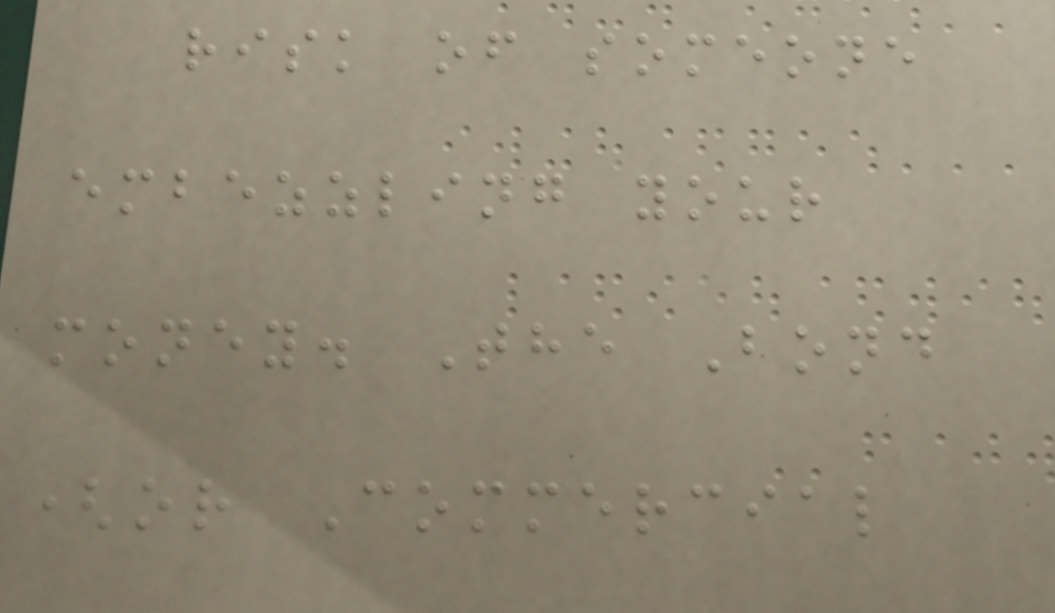risk of someone
embezzling your
money. The Bond
(or Commercial
